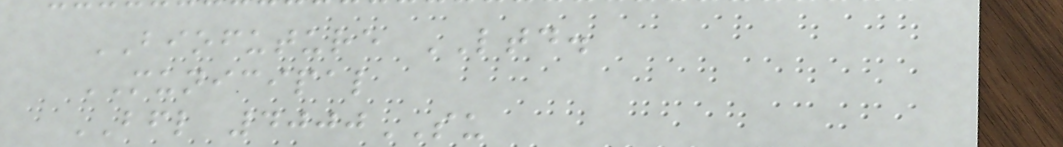BIOFUTURE LTD.
MUNICIPAL
BFL 4000SU
